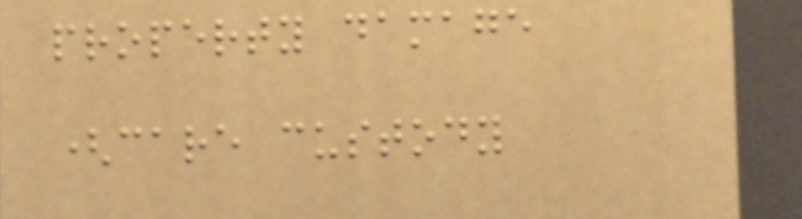property damage
(care custody
